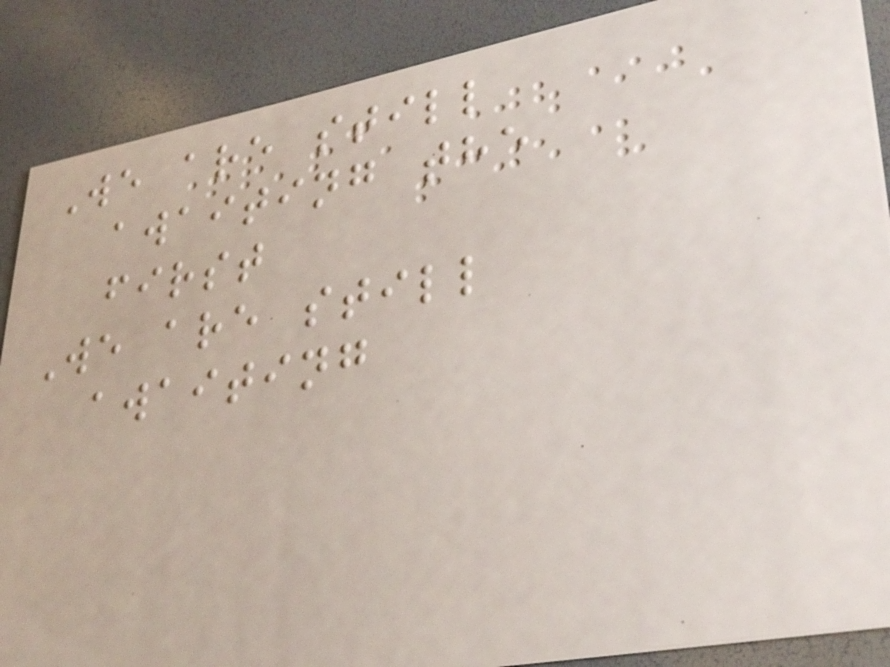We are still
awaiting the
first
We are still
awaiting
